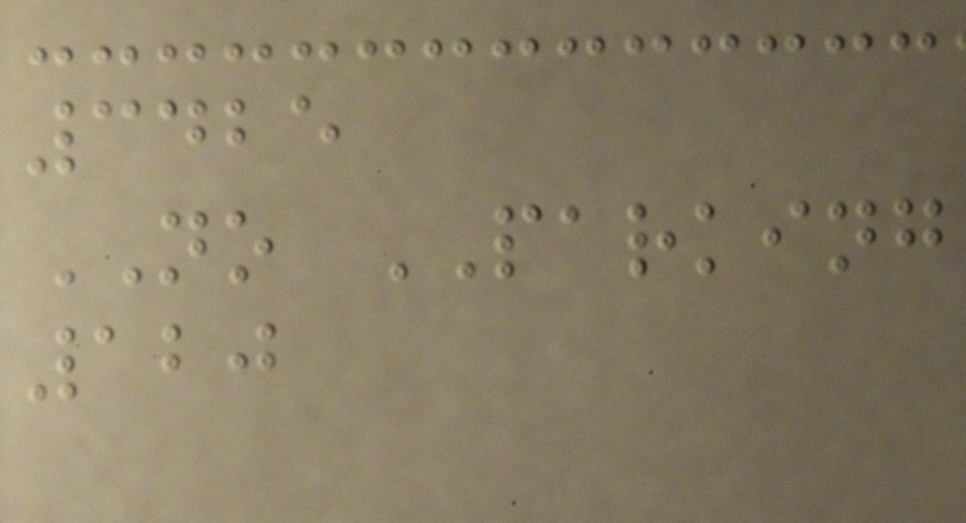3425
NO PARKING
120
